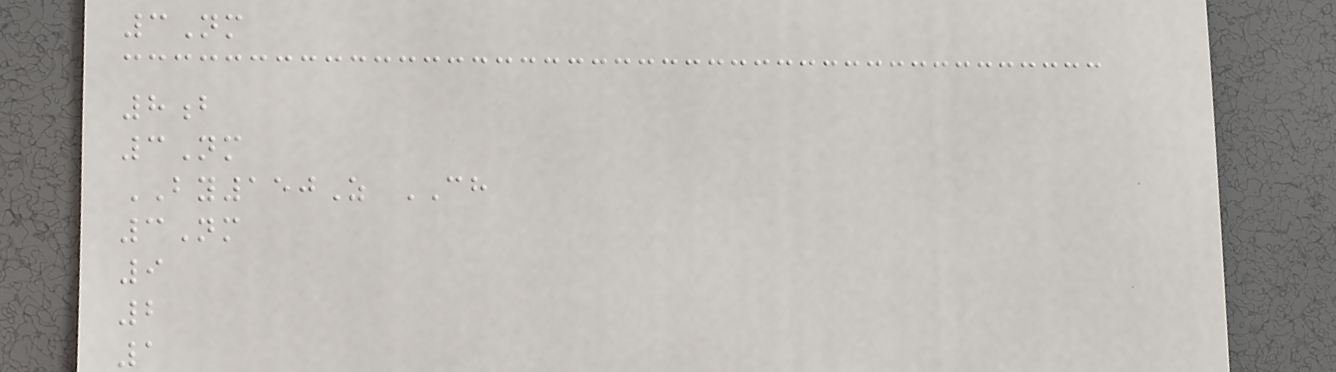3Nm
8b
3Nm
BY150Z CH
3Nm
9
2
1
